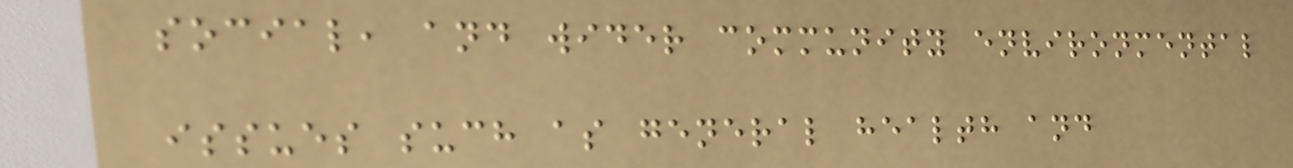social, and wider community environmental
issues such as general health and
